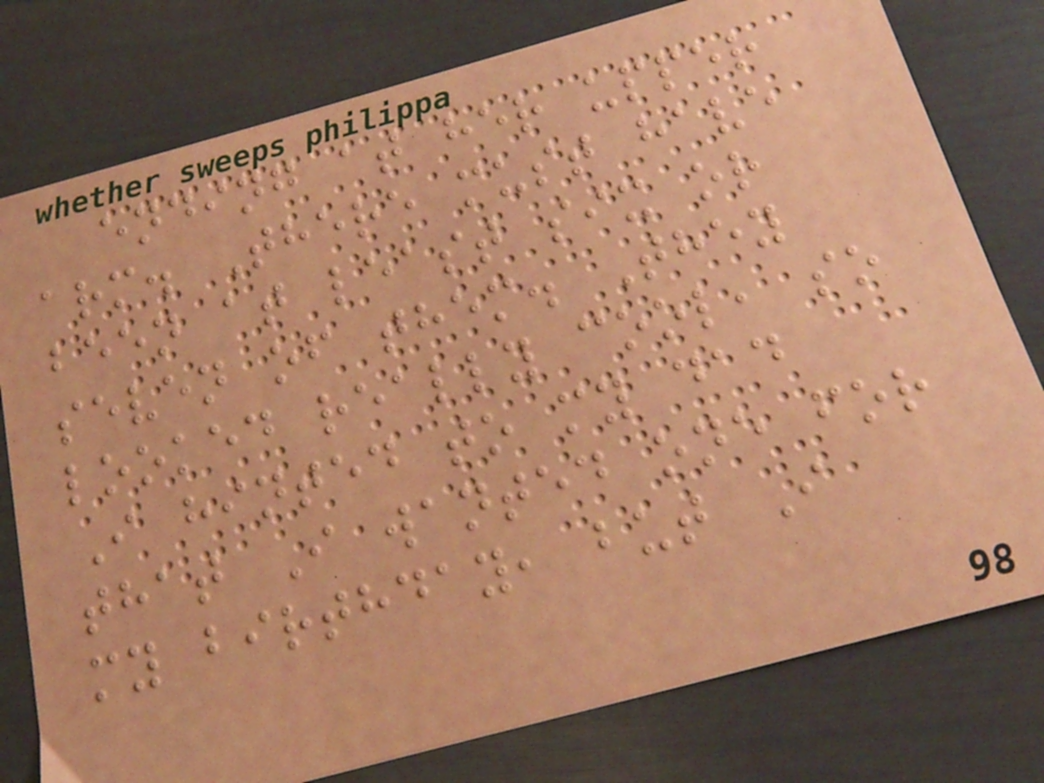ending at her upper
arm. There must have
been at least six or
seven of them. They
looked really cool, so
I hinted to my dad
that I wanted one for
my birthday, but I
